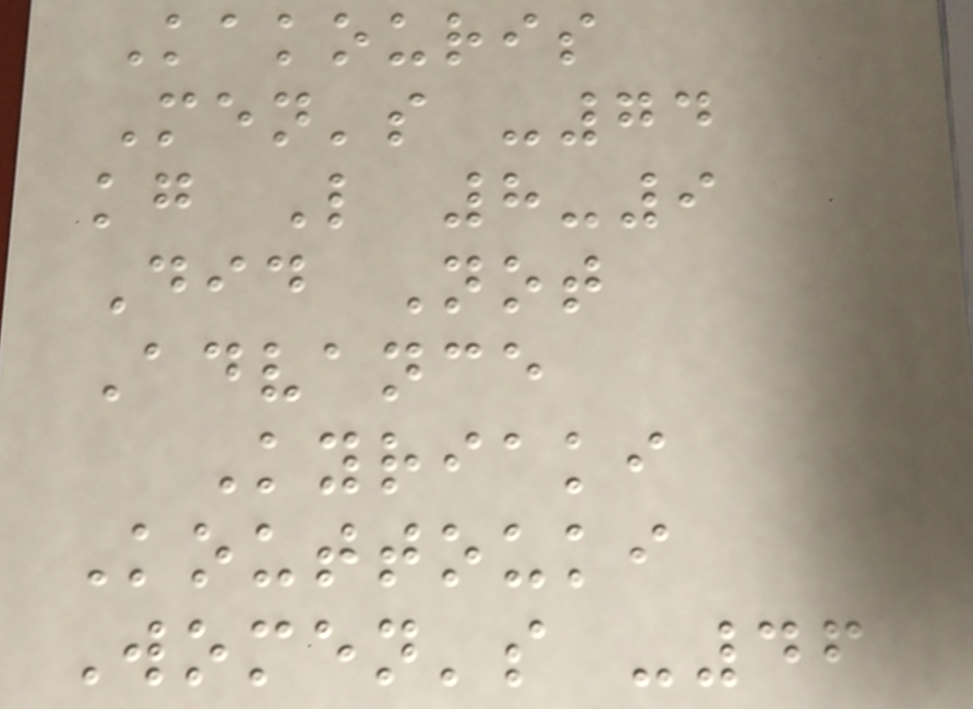Kakouris
Men's -74
kg L 8-9
Did Not
Advance
Kyriaki
Kouttouki
Women's -46
